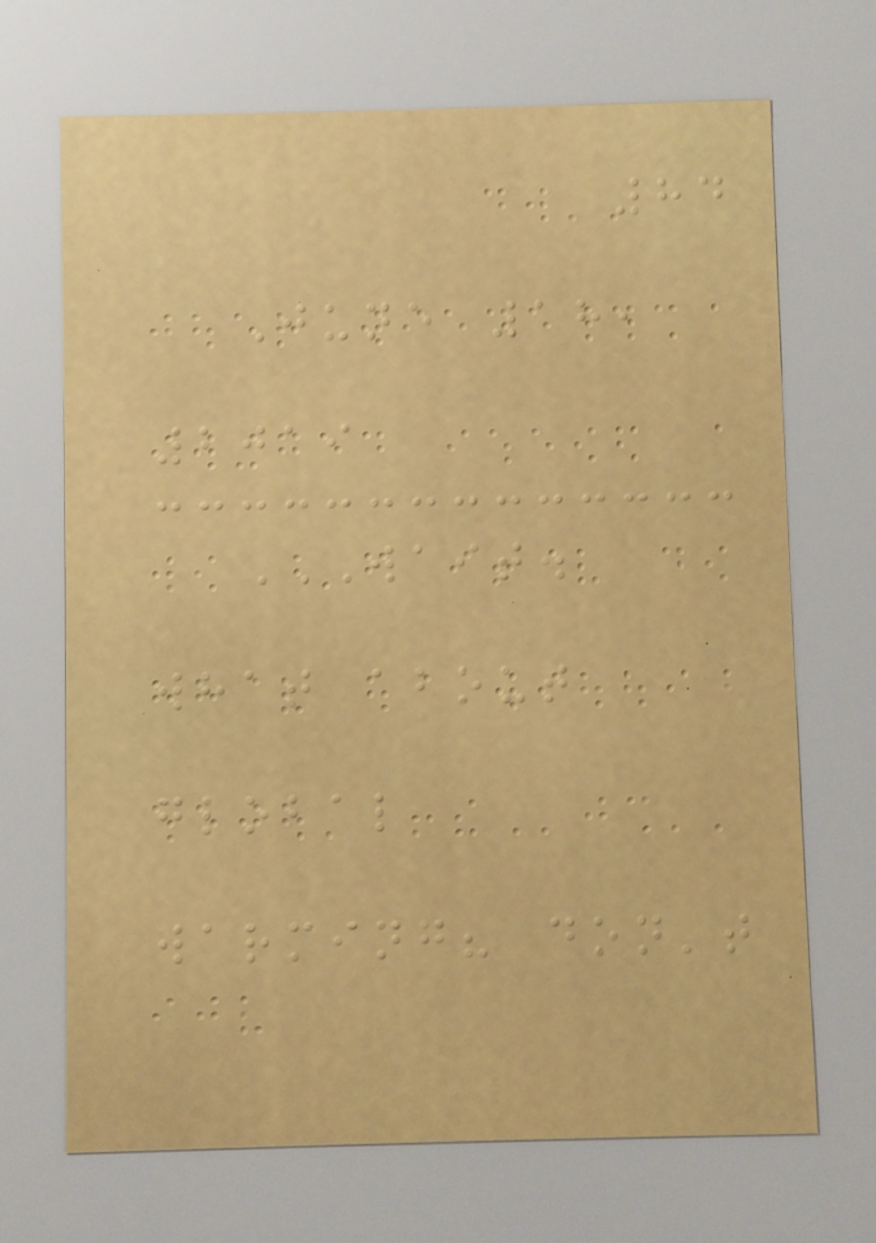84
June 18,
2019
WAIT.
WHAT ABOUT
GLOBAL
WARMING? DON'T
